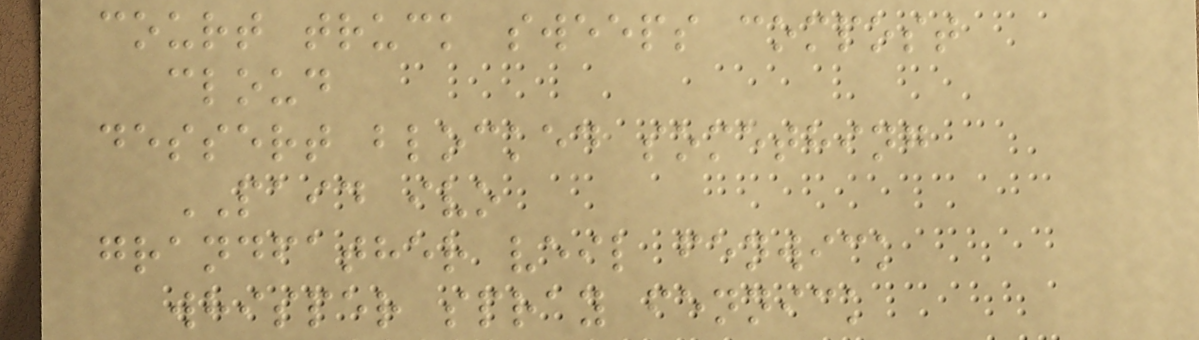court truck sweeps compost
cloud
dessert blocked something
PAID ivo
grandfather veil fenwick
whisper spray fennick
